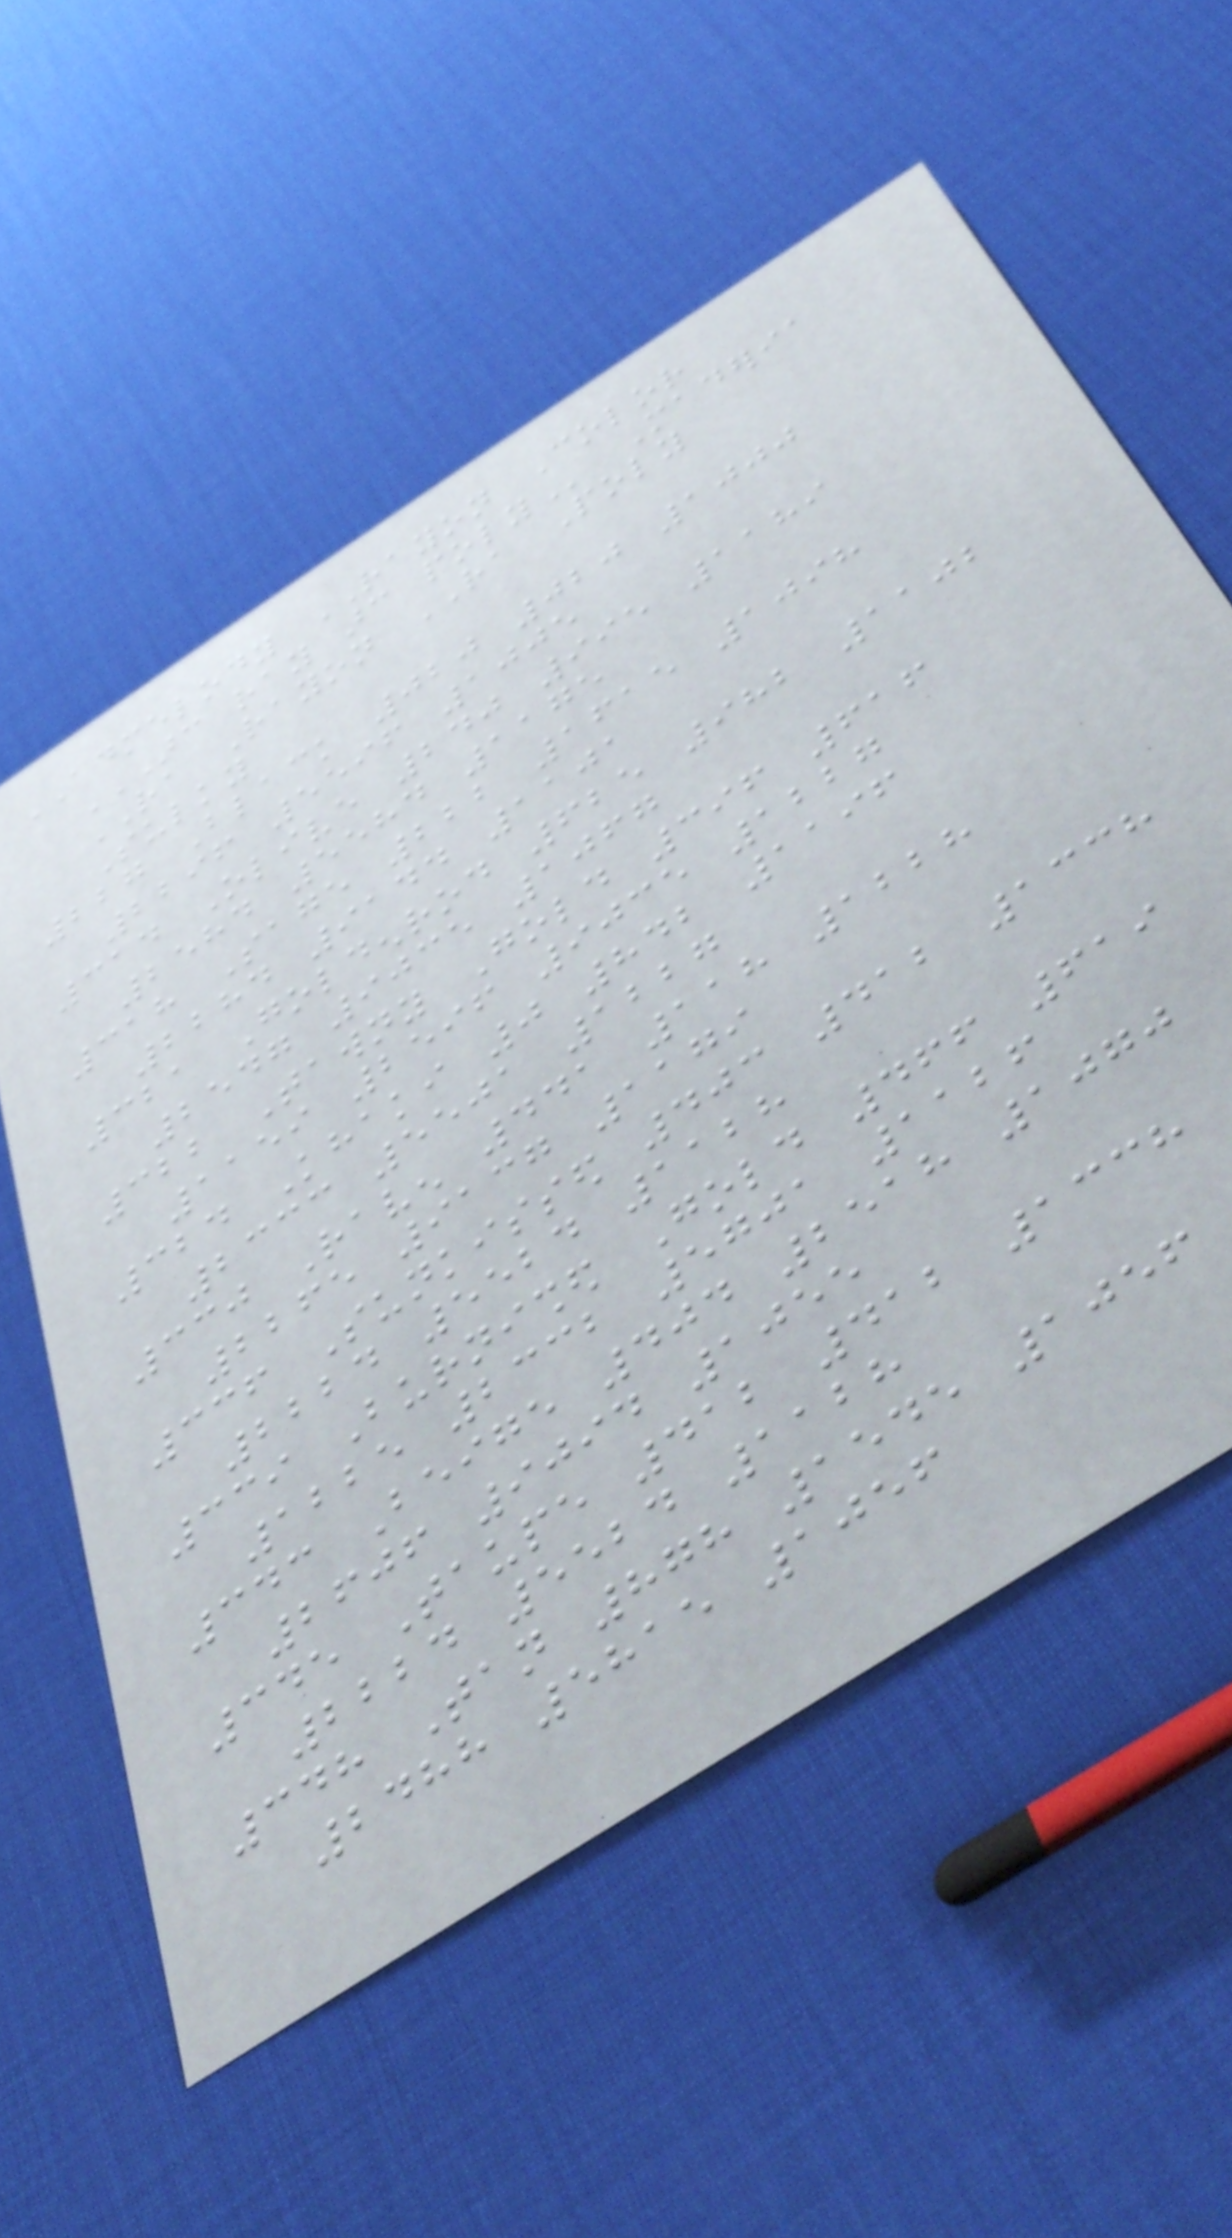ADMELODY RAYON Color
ARC RAY ARC POLY Maderia
RA Rayon RA Poly
Sulky
227 Black 020 020 1000
2296 5596 1005
314 Olive 240 995 1189
2584 5584 1175
318 Sage 222 1615 1098
2284 9144 1101
321 Goldenrod 625 982 1102
2547 9035 1067
322 Tawny Gold 396 616
1159 2596 9035 1227
324 Khaki 0 842 1196
2333 5501 1227
330 Raven 441 118 1228
2265 9137 1179
336 Sunkissed 403 412 1338
2224 5524 1128
339 Burnished Gold 466 619
1225 2332 5701 1126
343 Beige 404 2518 1070
2606 9094 1055
345 Taupe 412 412 1338
2224 5524 1128
348 Tan 878 1545 1056
2488 5815 1056
